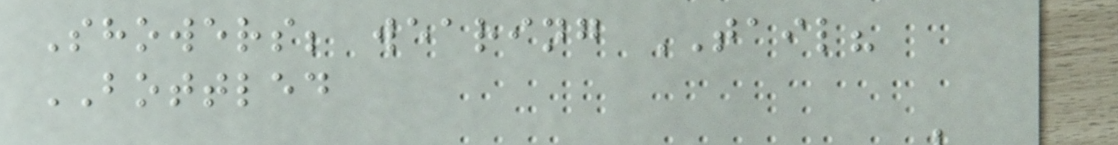Showers; wearing TAIL?
BOTTLED
